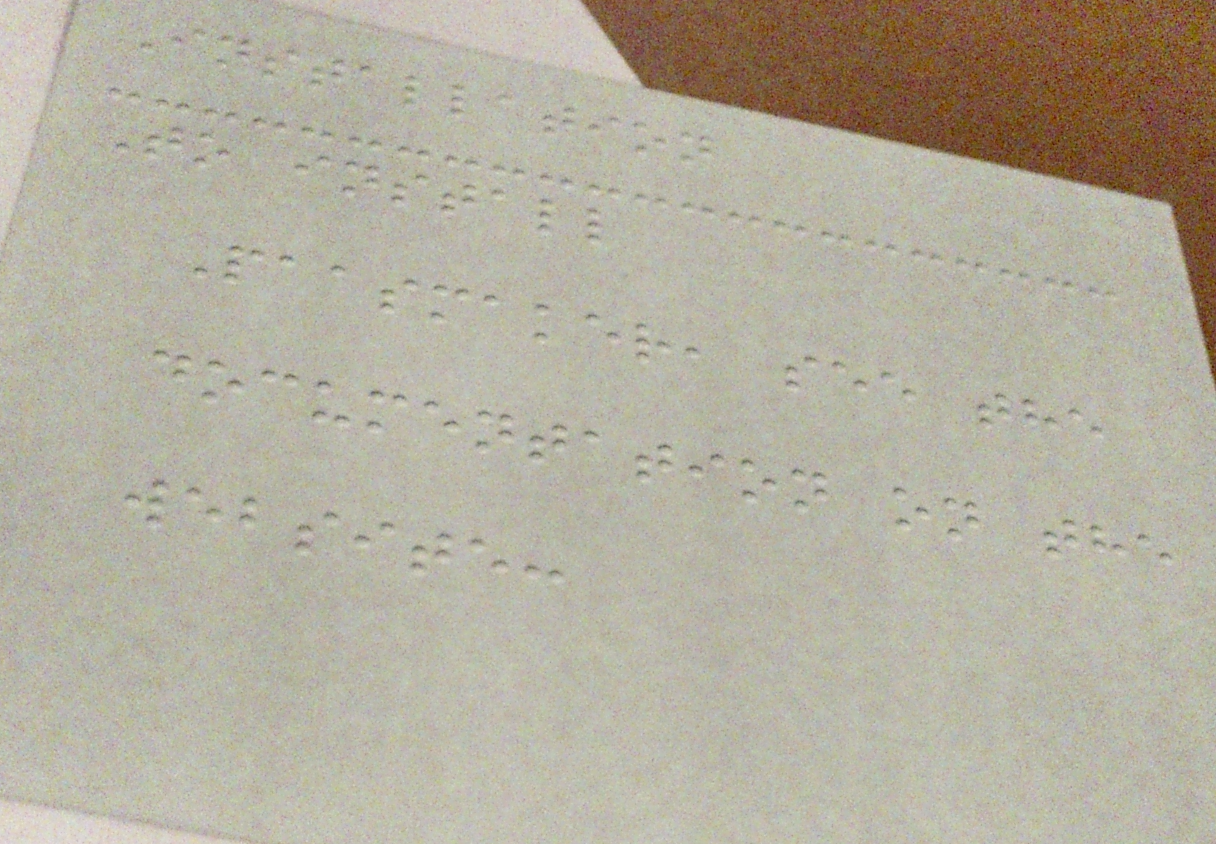Installation
To install
Paasmaker, see the
documentation on the
website:
